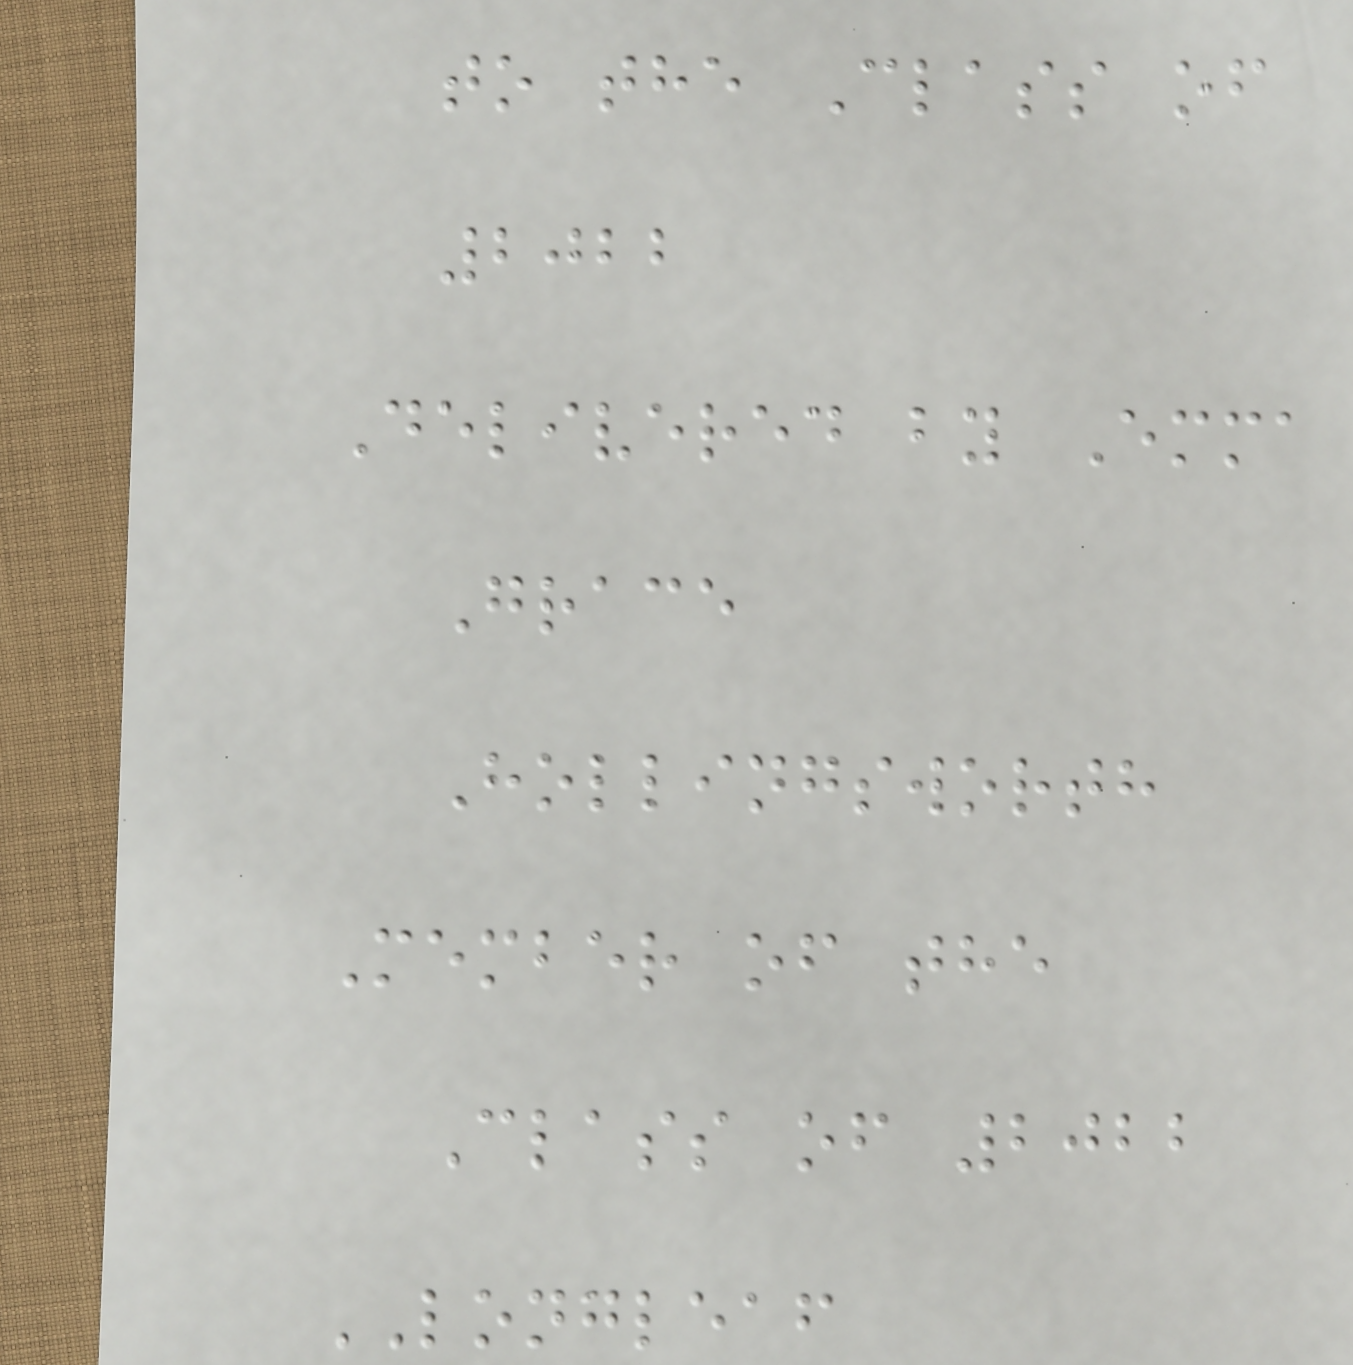to the Class of
2022
Delivered by Emma
Grace
Hollingsworth
Member of the
Class of 2022
LONGLEAF
